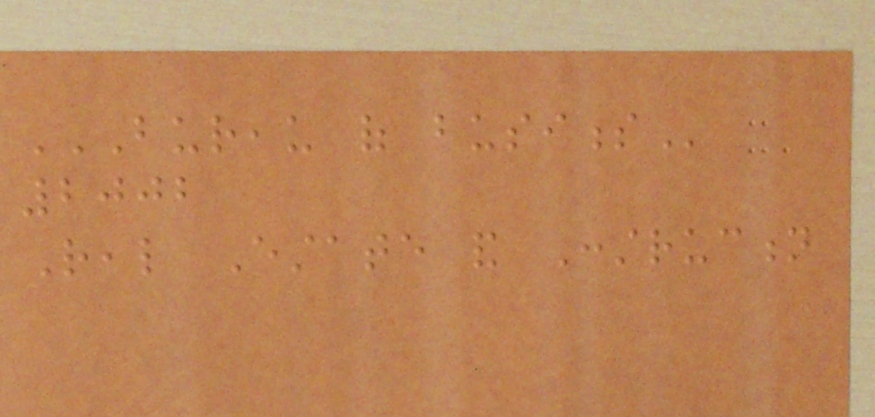BUREAU OF BUSINESS
2002
Real Estate and Construction
